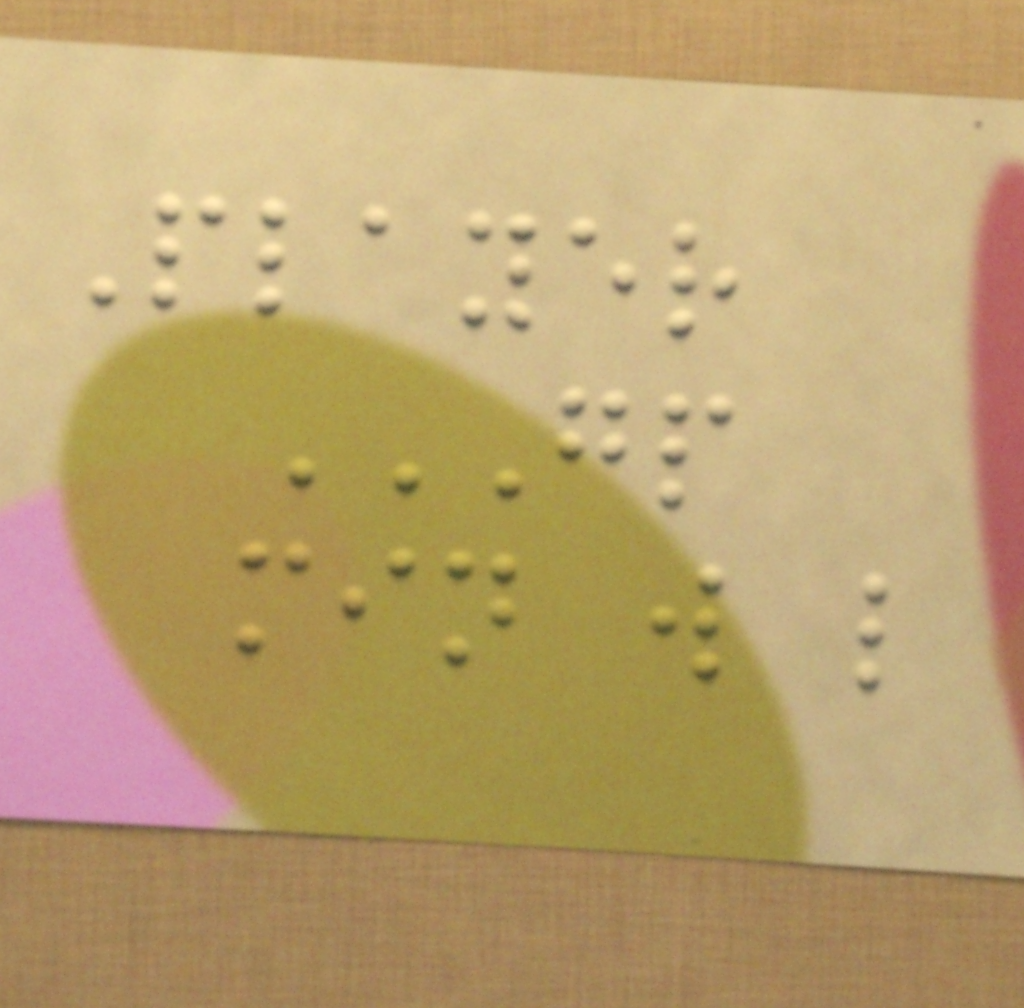Player
GP
MIN W L
